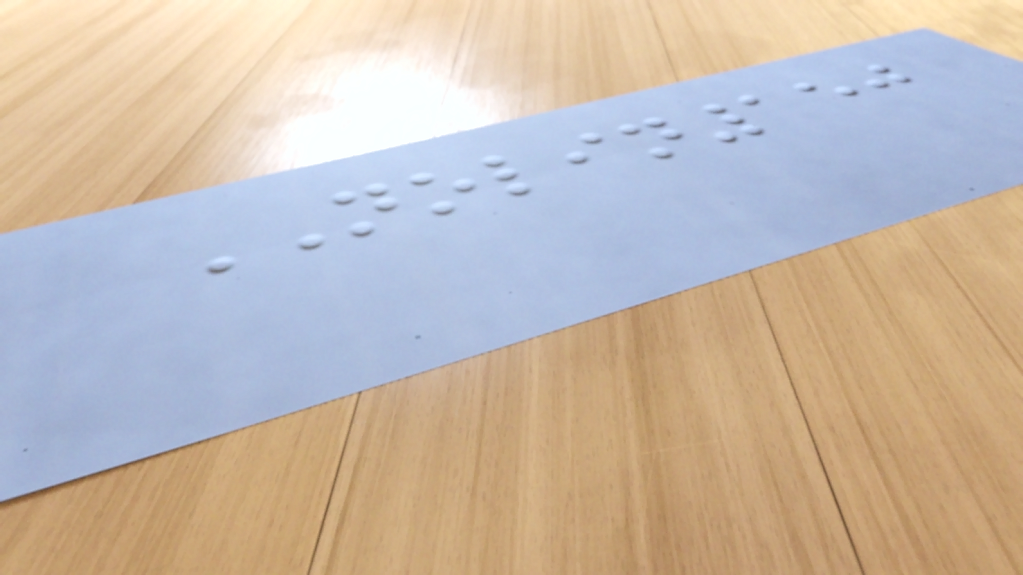NOLIN150
